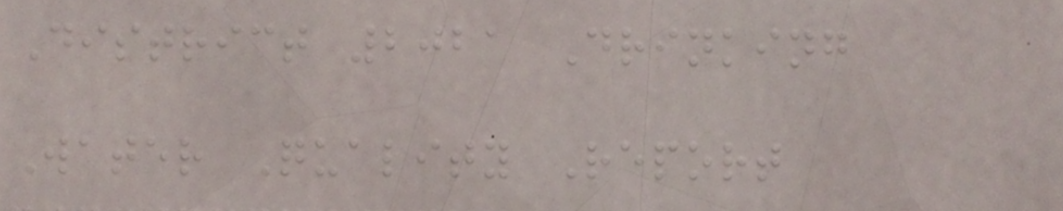District 2021 Drinking
Water Quality Report
